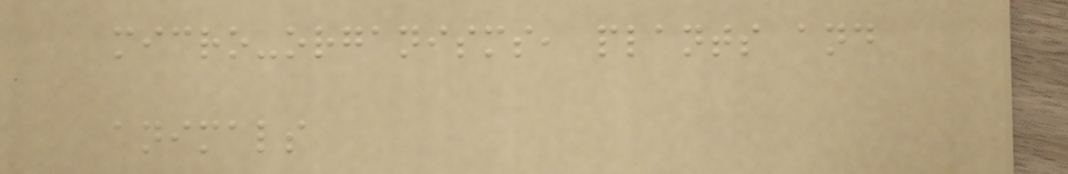micro-organisms, plants and
animals
